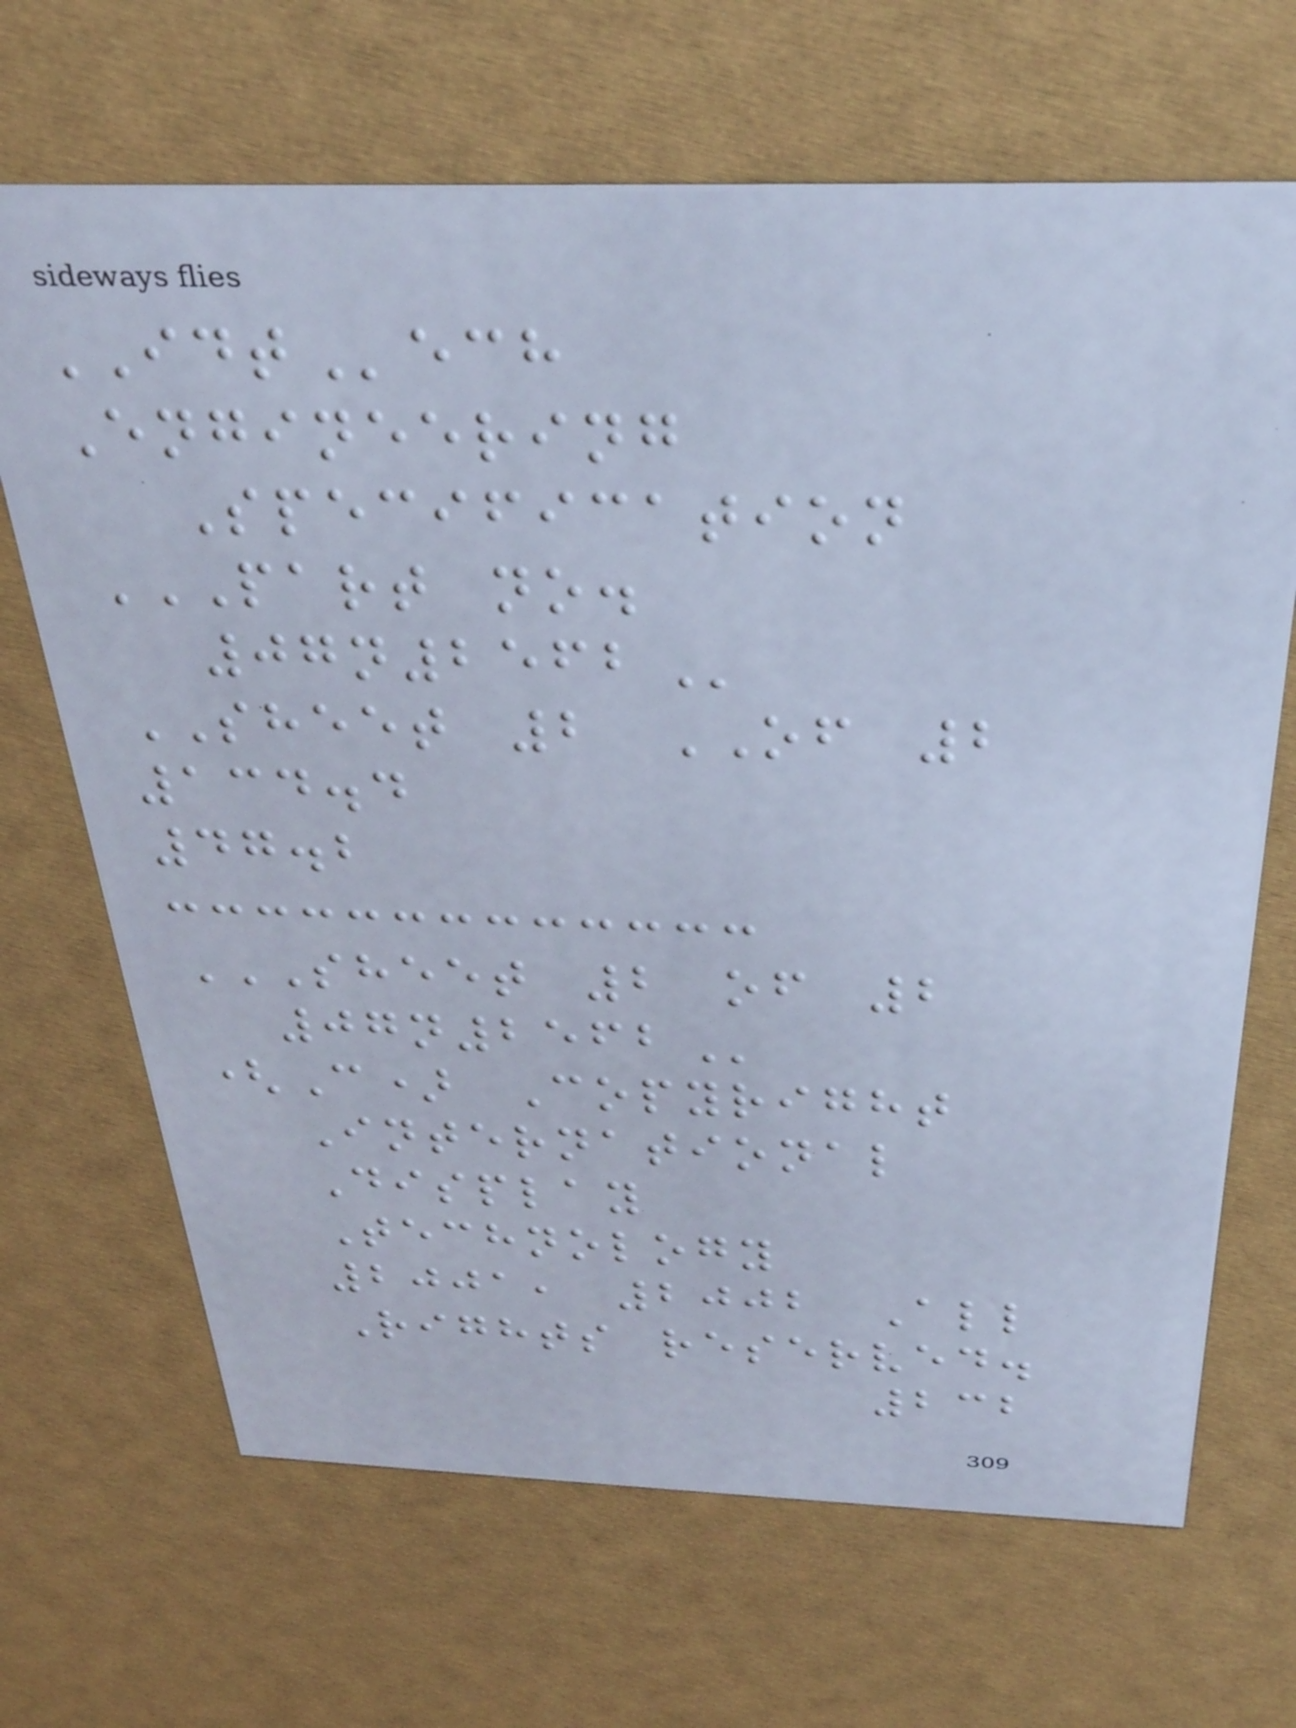IDTech
Engineering
Specification
PART NO.
07N2562
SHEET 2 OF 2
134.4
47.2
SHEET 2 OF 2
07N2562
(C) Copyright
International
Display
Technology
2001, 2002 All
Rights reserved.
232
